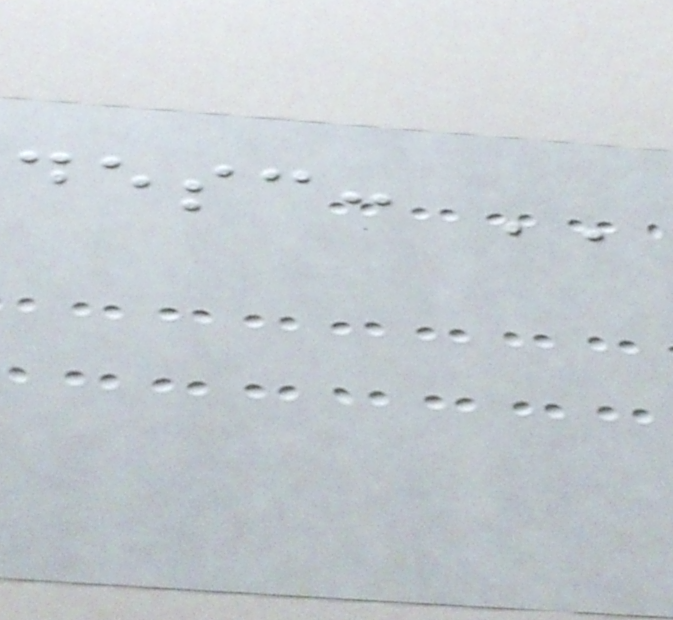desc: ''
